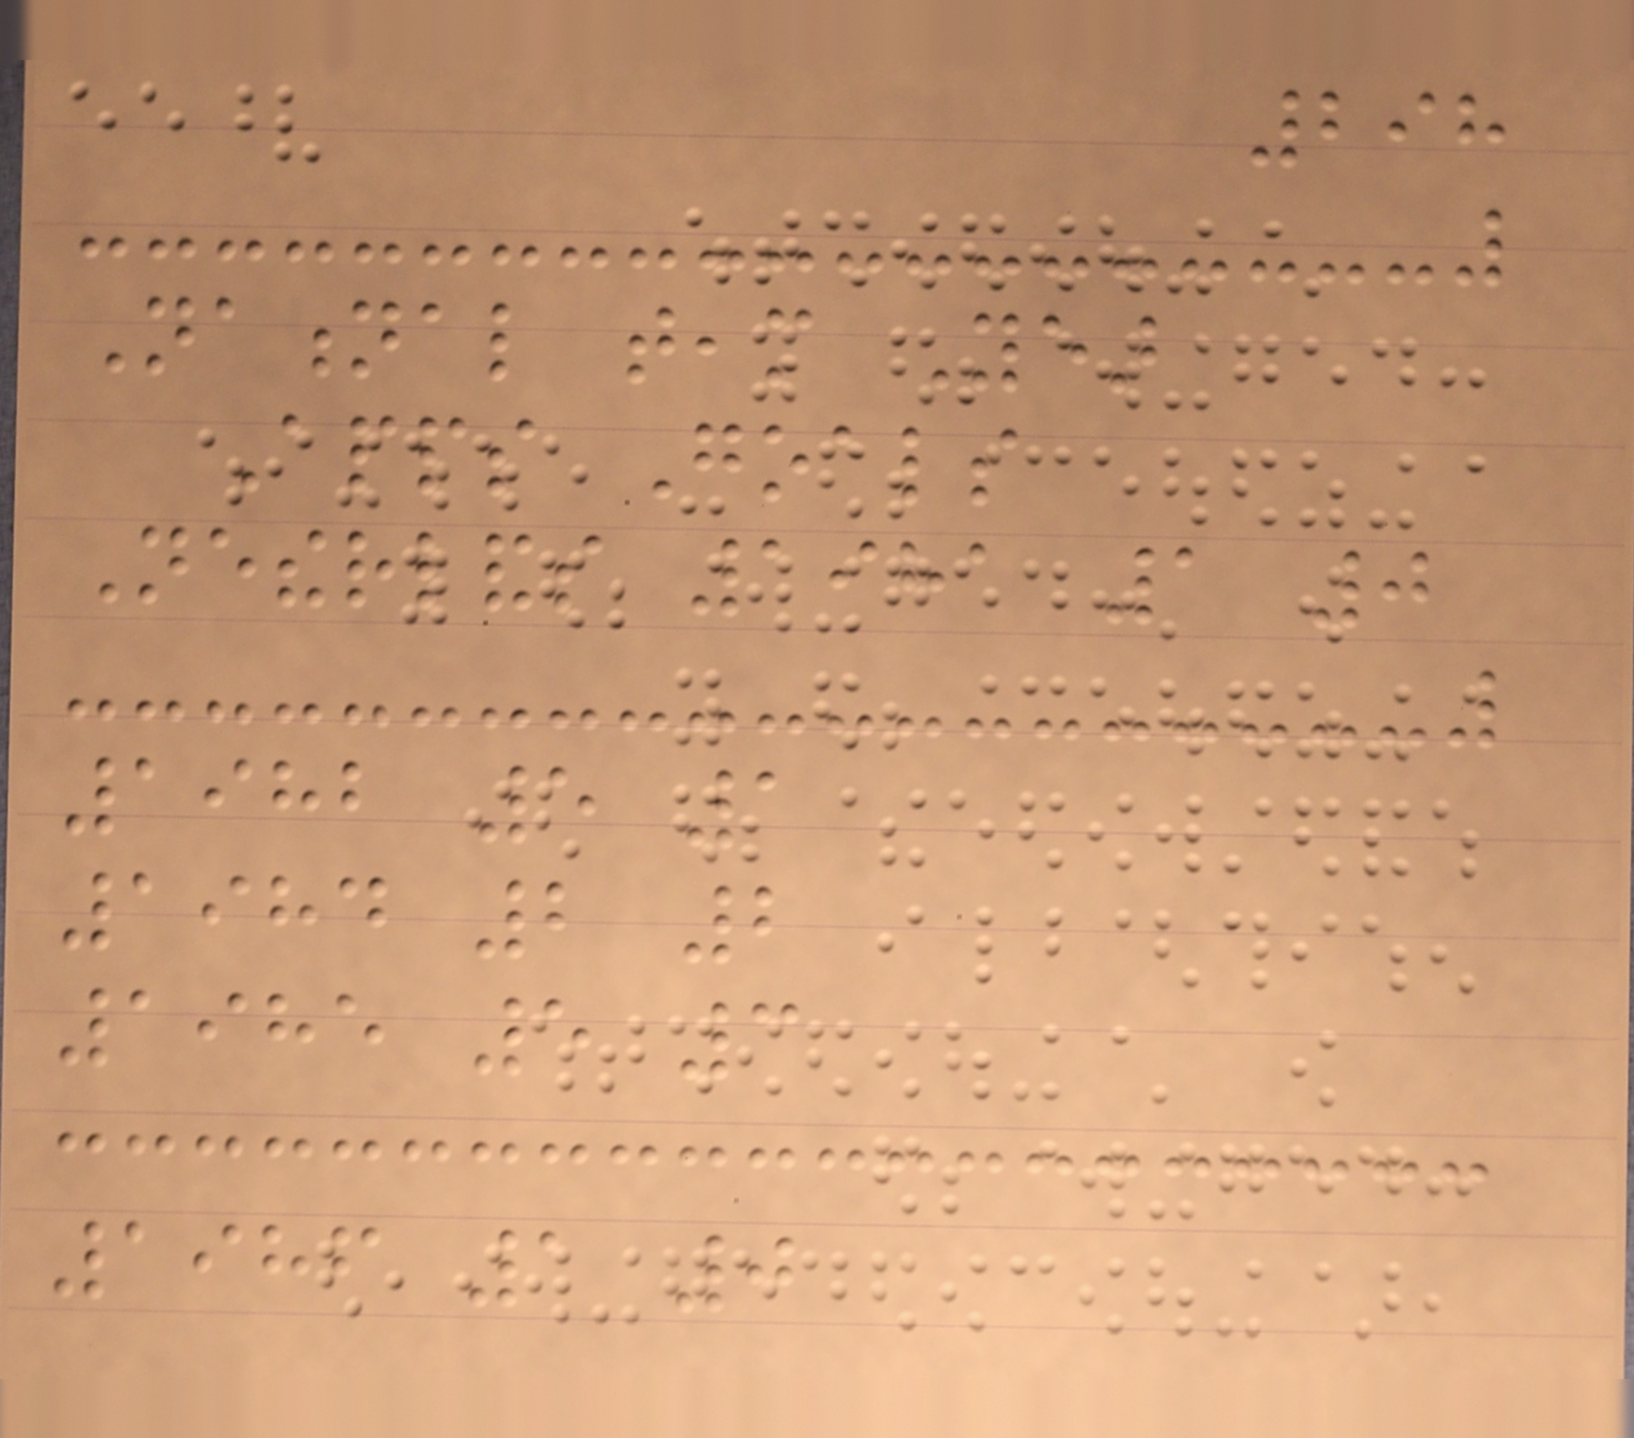298
National team Year
Apps Goals
Netherlands 1981 1 0
1982 5 1
1984 2 2
1985 5 3
1986 1 0
